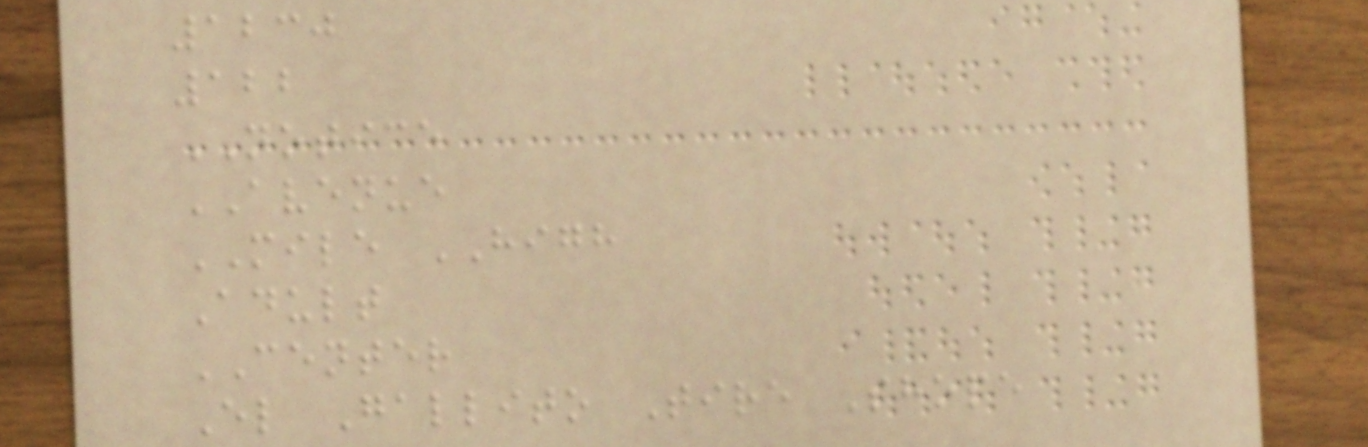1230
122
NOTICE
AVENUE
MILE HIGH
Adult
CENTER
El Gallito Tire Shope
